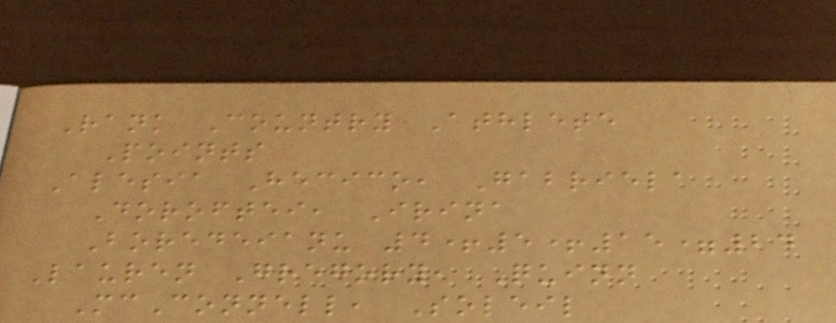Rank Country Athlete
Points
Alesia Hecico, Gabriela
Doroftei, Irina
Boredeianu 4+5+15=24
Lauren Gregory, Quinn
McConnell, Soleil
